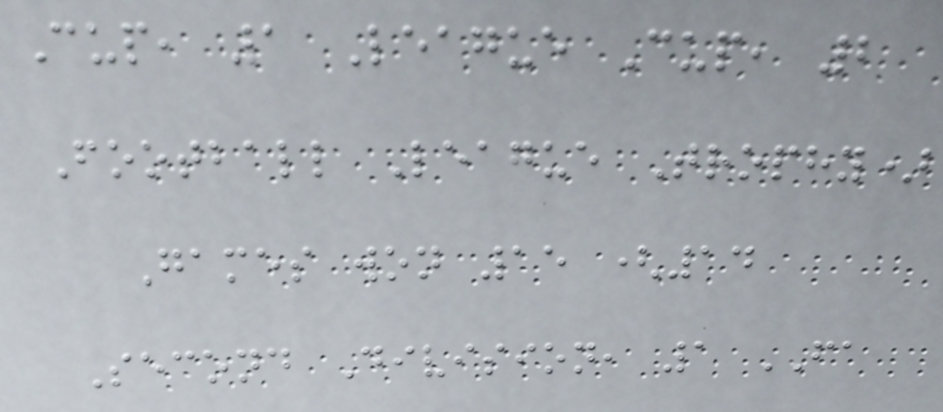Cup, 1 League Cup, 2
Football League Trophy)
Games won 15 (14
Second Division, 1 FA
